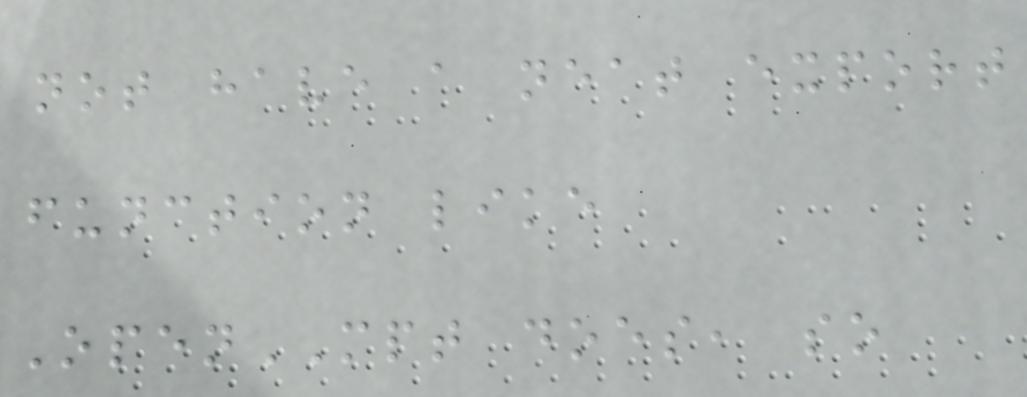not have a neat export
function like
OpenMPT does, so
